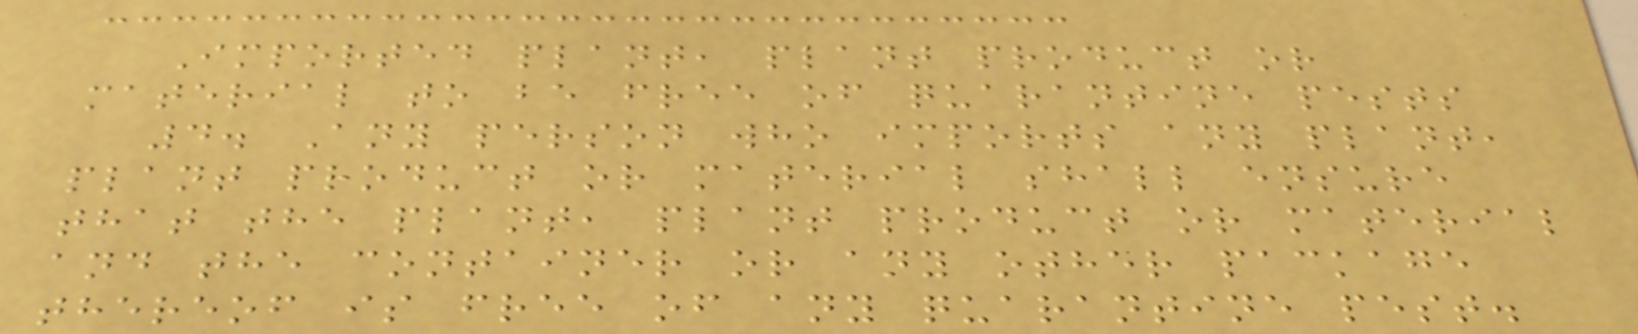Imported plant, plant product or
material to be free of quarantine pests
4. Any person who imports any plant,
plant product or material shall ensure
that the plant, plant product or material
and the container or any other package
thereof is free of any quarantine pest.
